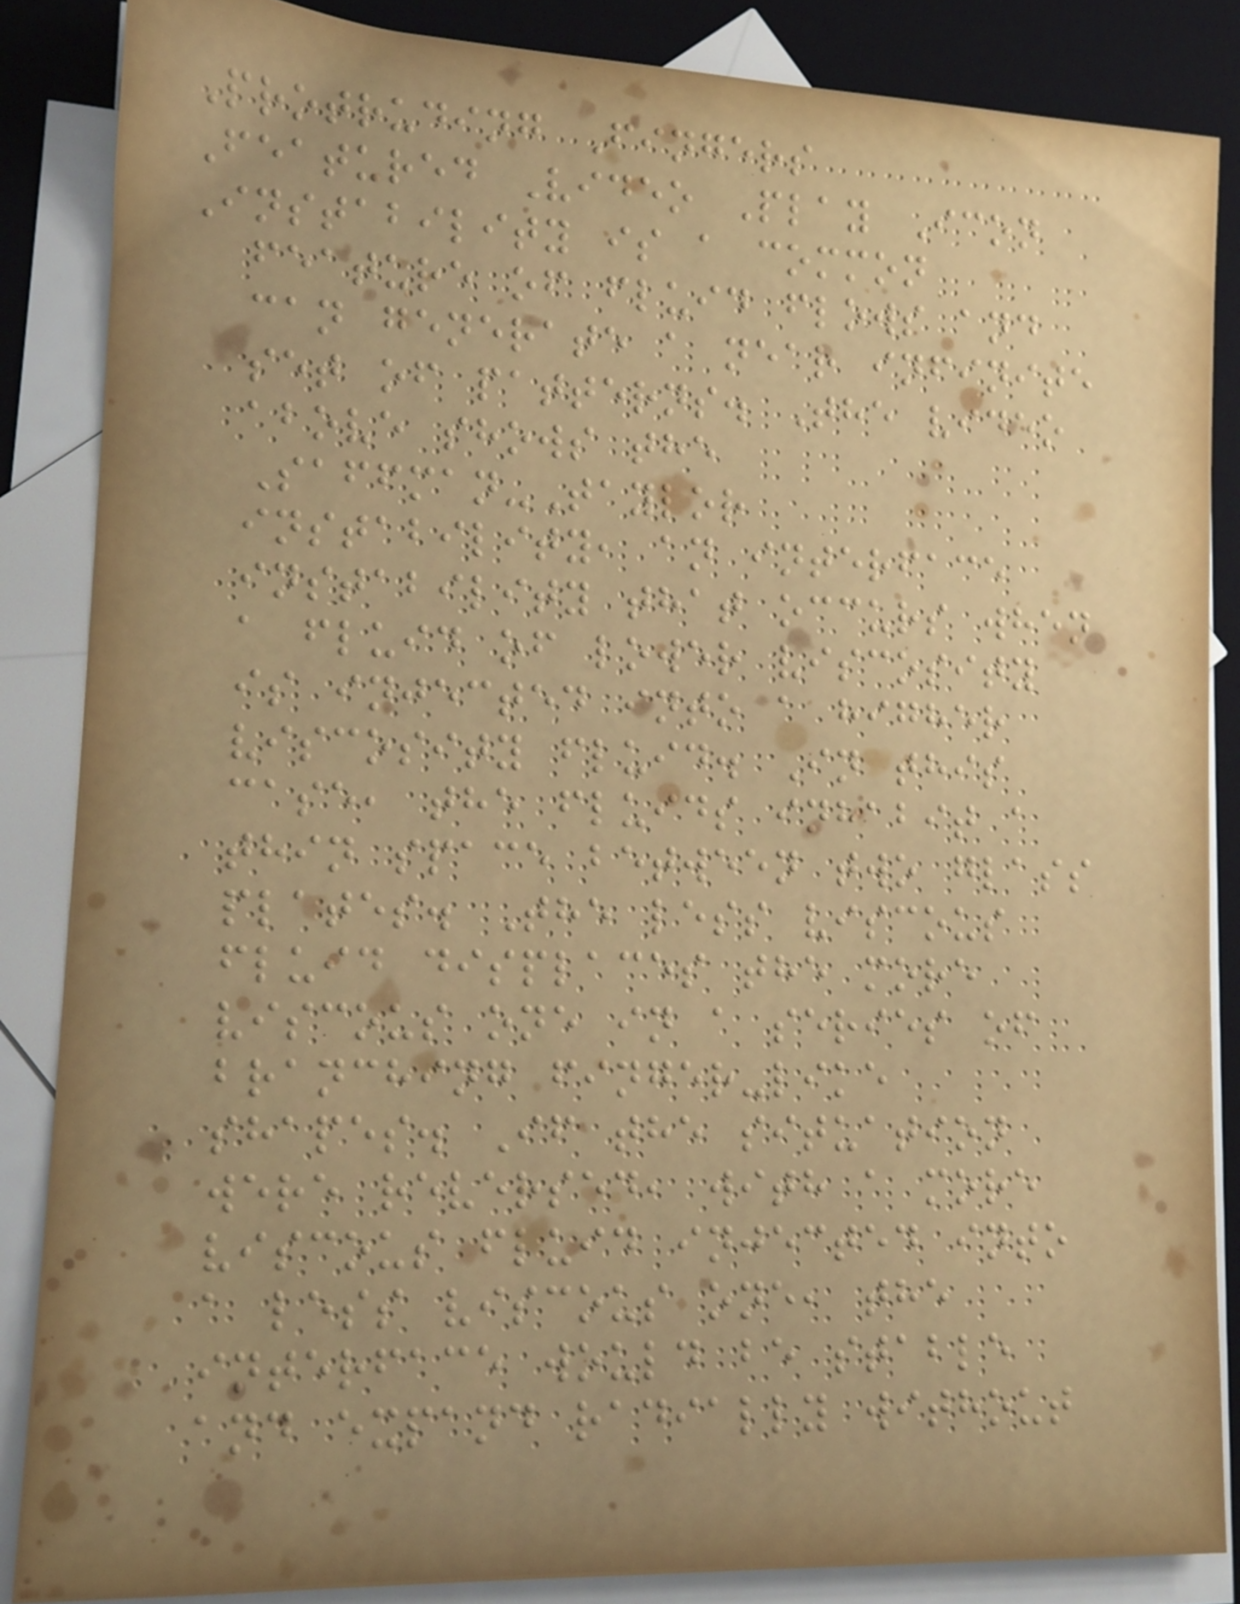Protruding Fingers
Featured Video Play Icon
Instability is a common
feature of fluid flows and
can generate a near infinite
set of patterns. The video
above shows the
Saffman-Taylor
instability, an interface
instability that occurs when
a fluid of lower viscosity
is injected into a higher
viscosity fluid. In this
case, the fluids inhabit a
thin space between two glass
plates. The less viscous
fluid displaces the more
viscous one in a series of
branching finger-like
shapes. If the situation
were reversed, with a more
viscous fluid injected into
a less viscous one, the
interface would be stable
and expand radially without
